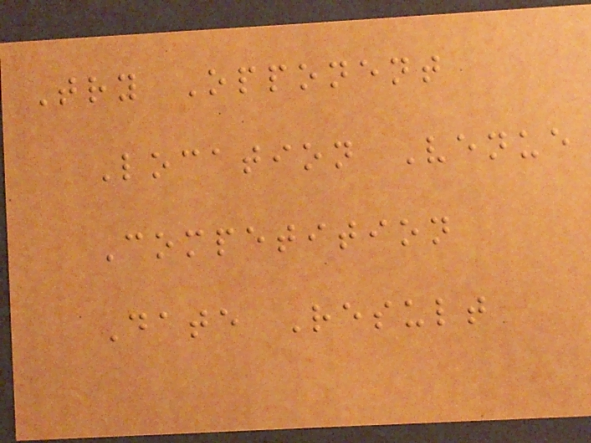Try Opponent
Location Venue
Competition
Date Result
